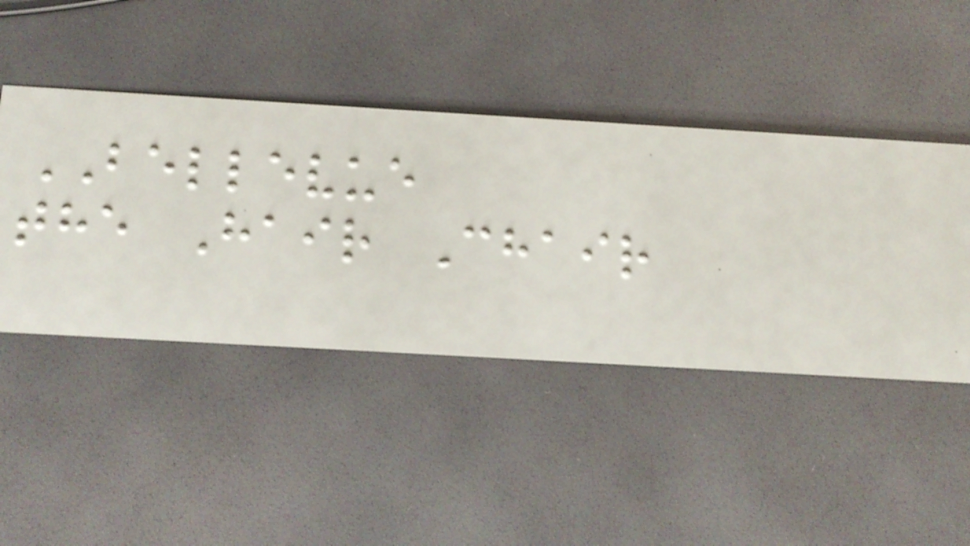BELLEVUE
the Hair Chair
